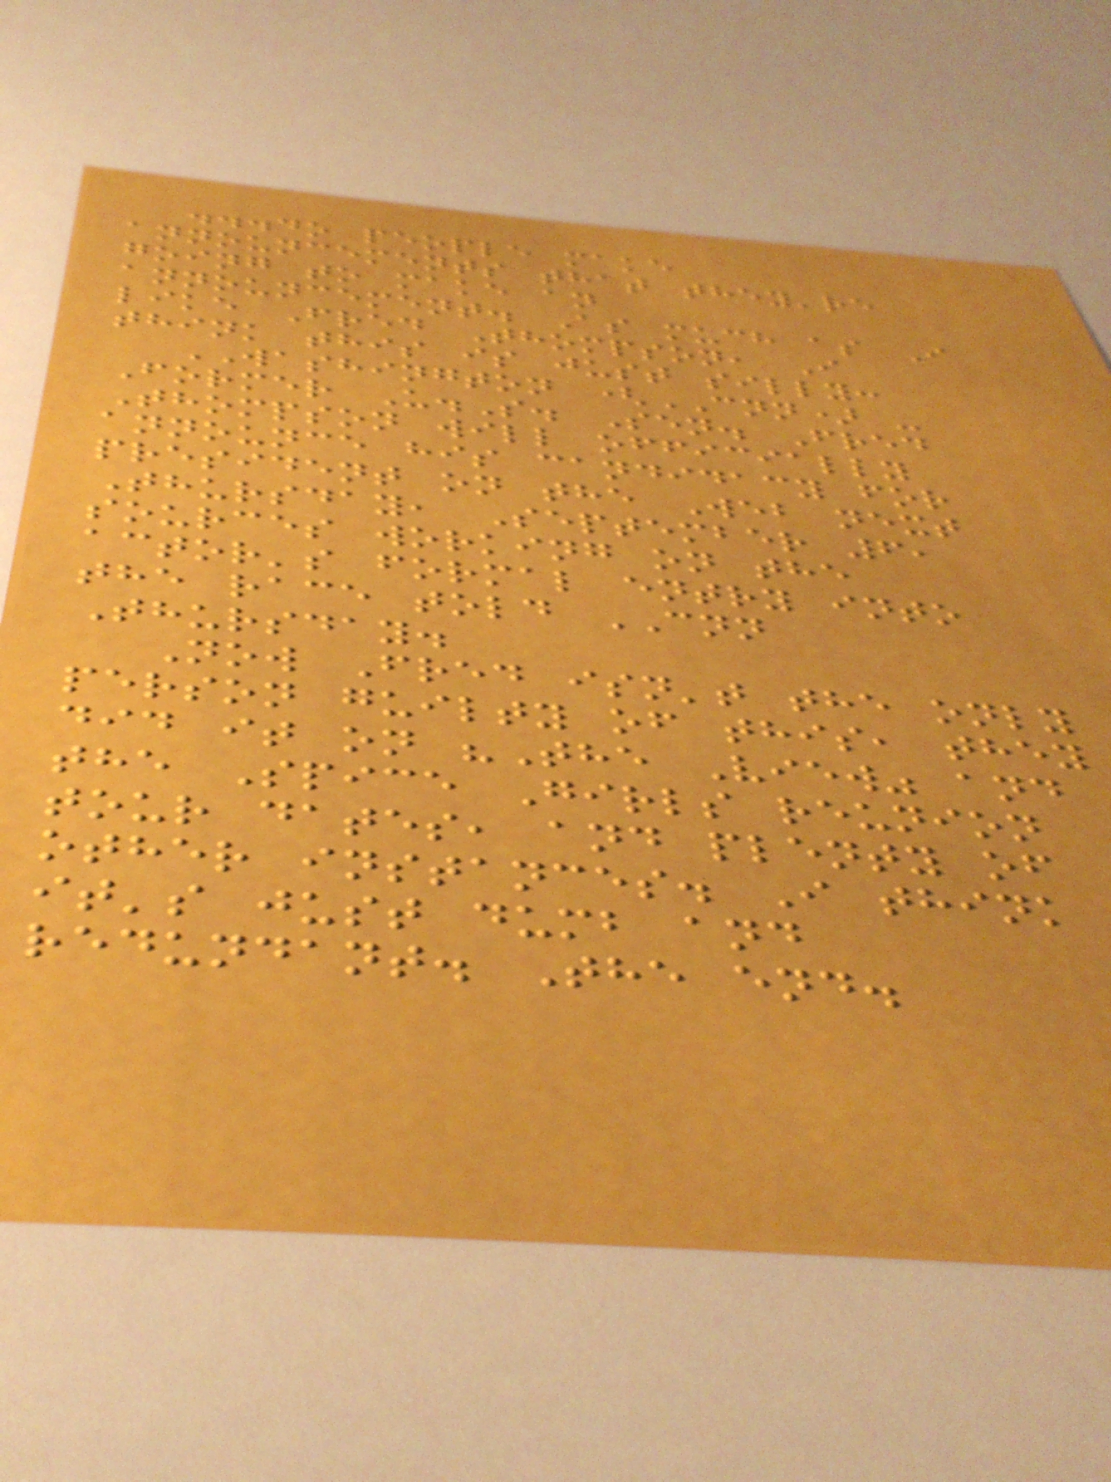...do people make
announcements that they're
going to make an
announcement. As much as I
like Fred Thompson, I
think this is just silly:
WASHINGTON (CNN) -
Former U.S. Sen. Fred
Thompson will officially
announce his candidacy for
president on the Web next
Thursday, September 6,
sources working on the
actor's formal entry into
the race told CNN
Thursday.
Now Fred isn't the only
person guilty of this, they
did it on "The View" and
the Spice Girls reunion
tour dates, and plenty of
other instances. I think
it's just dumb and
redundant. The end.
